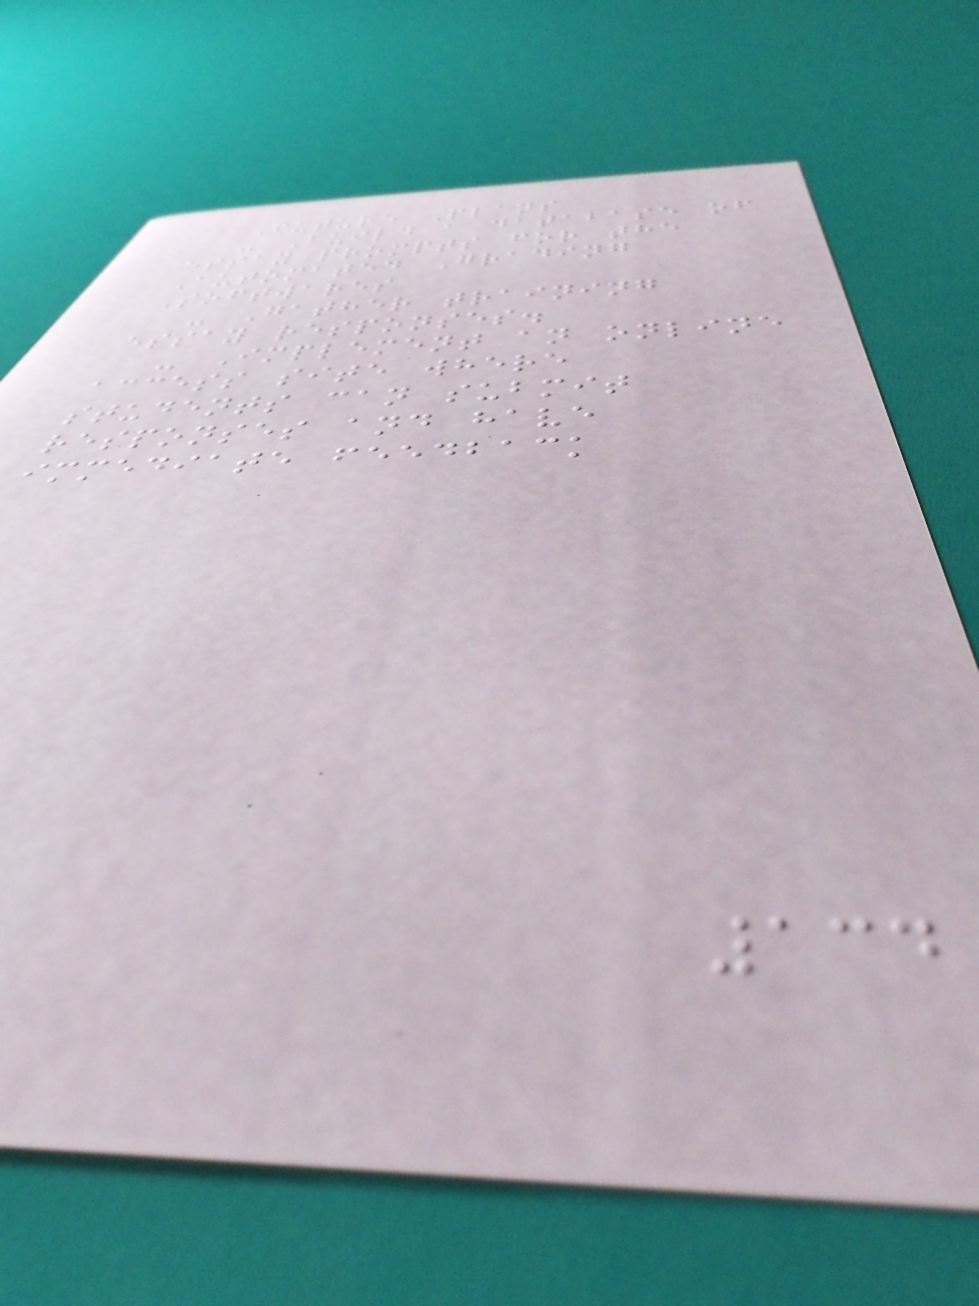Future Plans
- Build a database of
essay prompts for the
Automated Grading
Softwares
- Gather training
essay responses.
- Implement an online
access site where
students can submit
responses and have
immediate feedback
134
